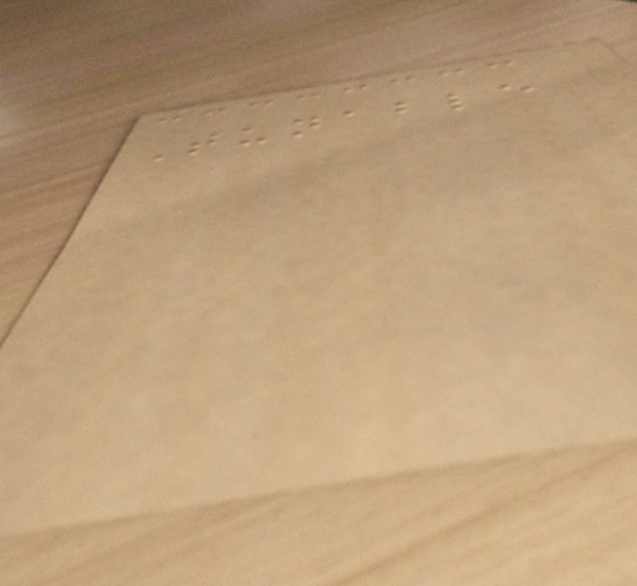Tunable
